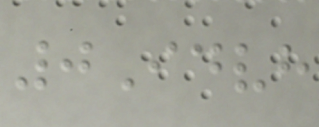0Idvh
